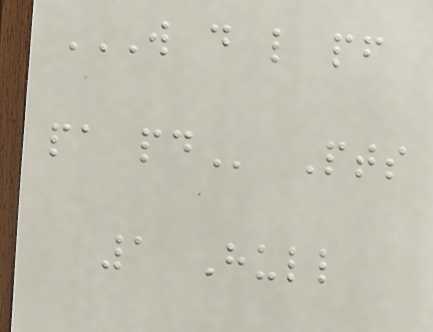W D L PF
PA PD Pts
1 Hull
